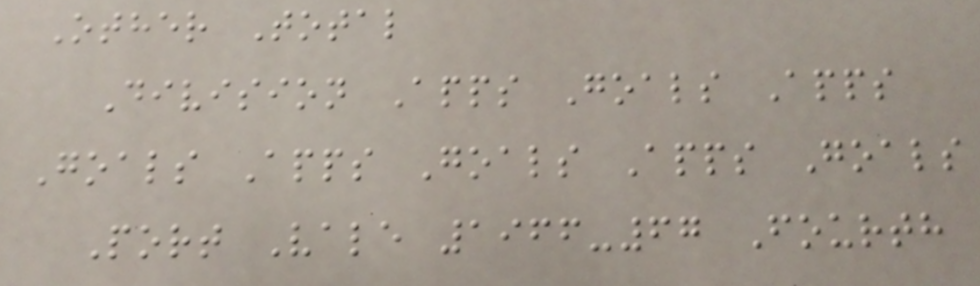Other Total
Division Apps Goals Apps
Goals Apps Goals Apps Goals
Port Vale 1966-67 Fourth
